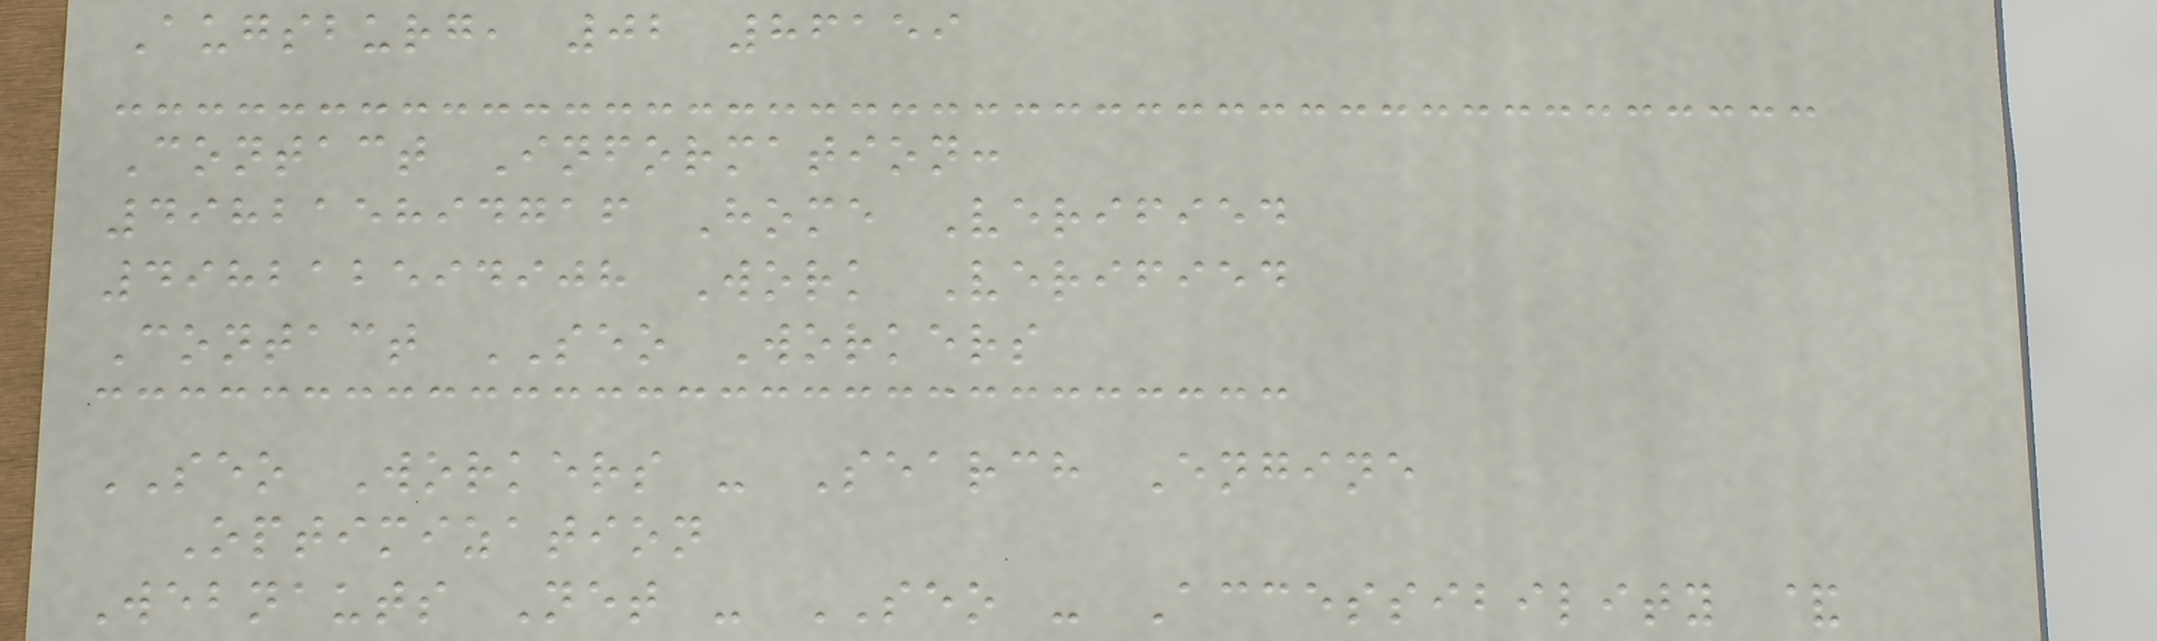Augsburg, 02 86159
Contact Information:
498215894716 Home Verified
498212594908 Work Verified
Contact SEO Workers
SEO Workers - Search Engine
Optimization
Webnauts Net - SEO - Accessibility &
